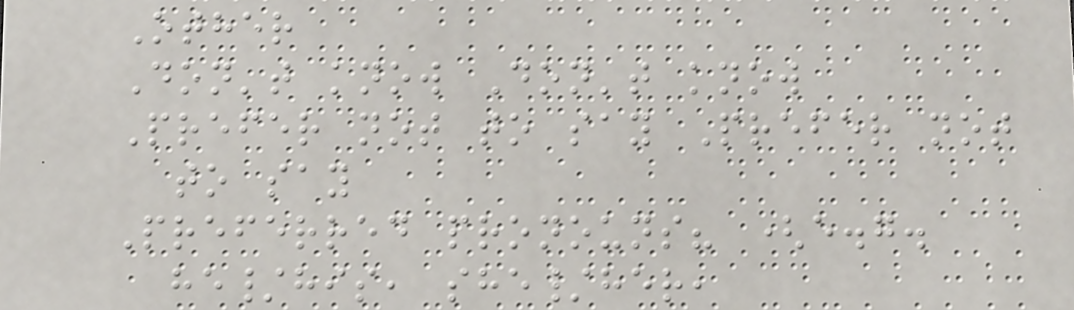Other
Don't know Don't know
Prefer not to say Prefer not
to say
Preferred pronouns? (e.g.
he/his, she/her,
